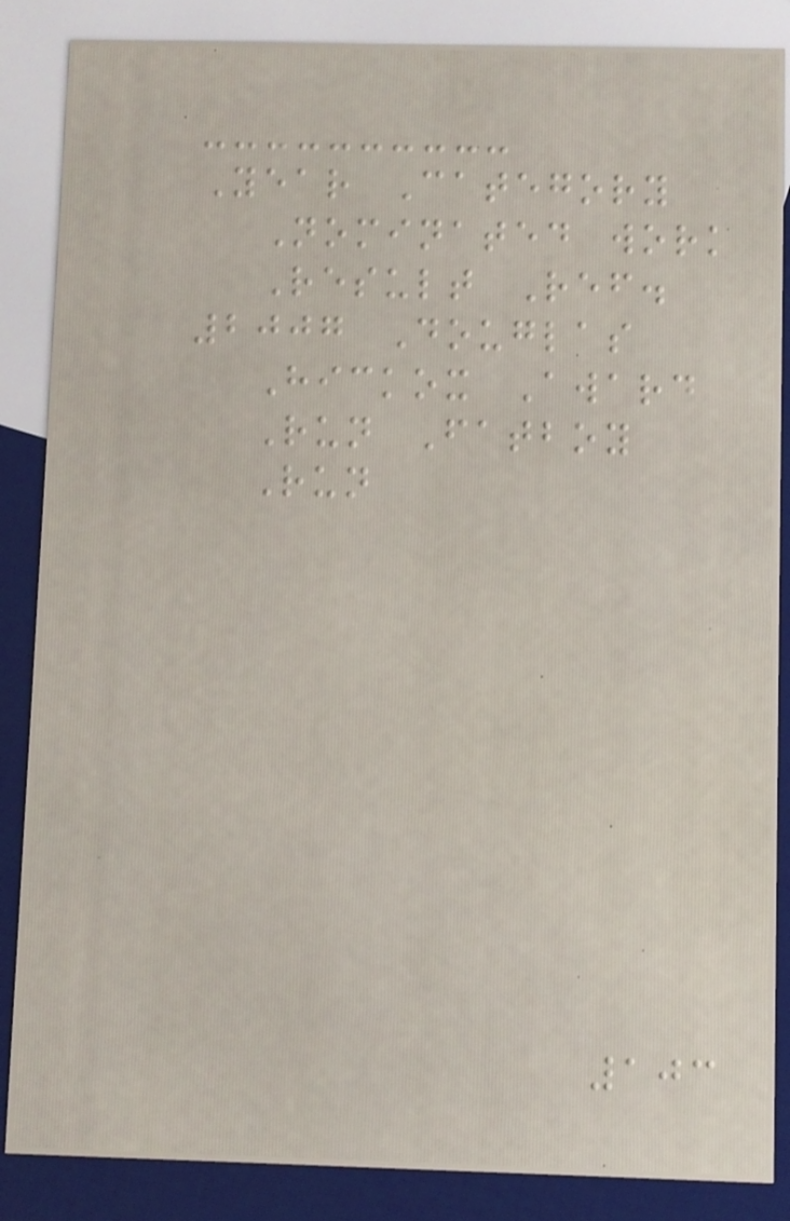Year Category
Nominated work
Result Ref.
2007 Douglas
Hickox Award
Run Fatboy
Run
103
